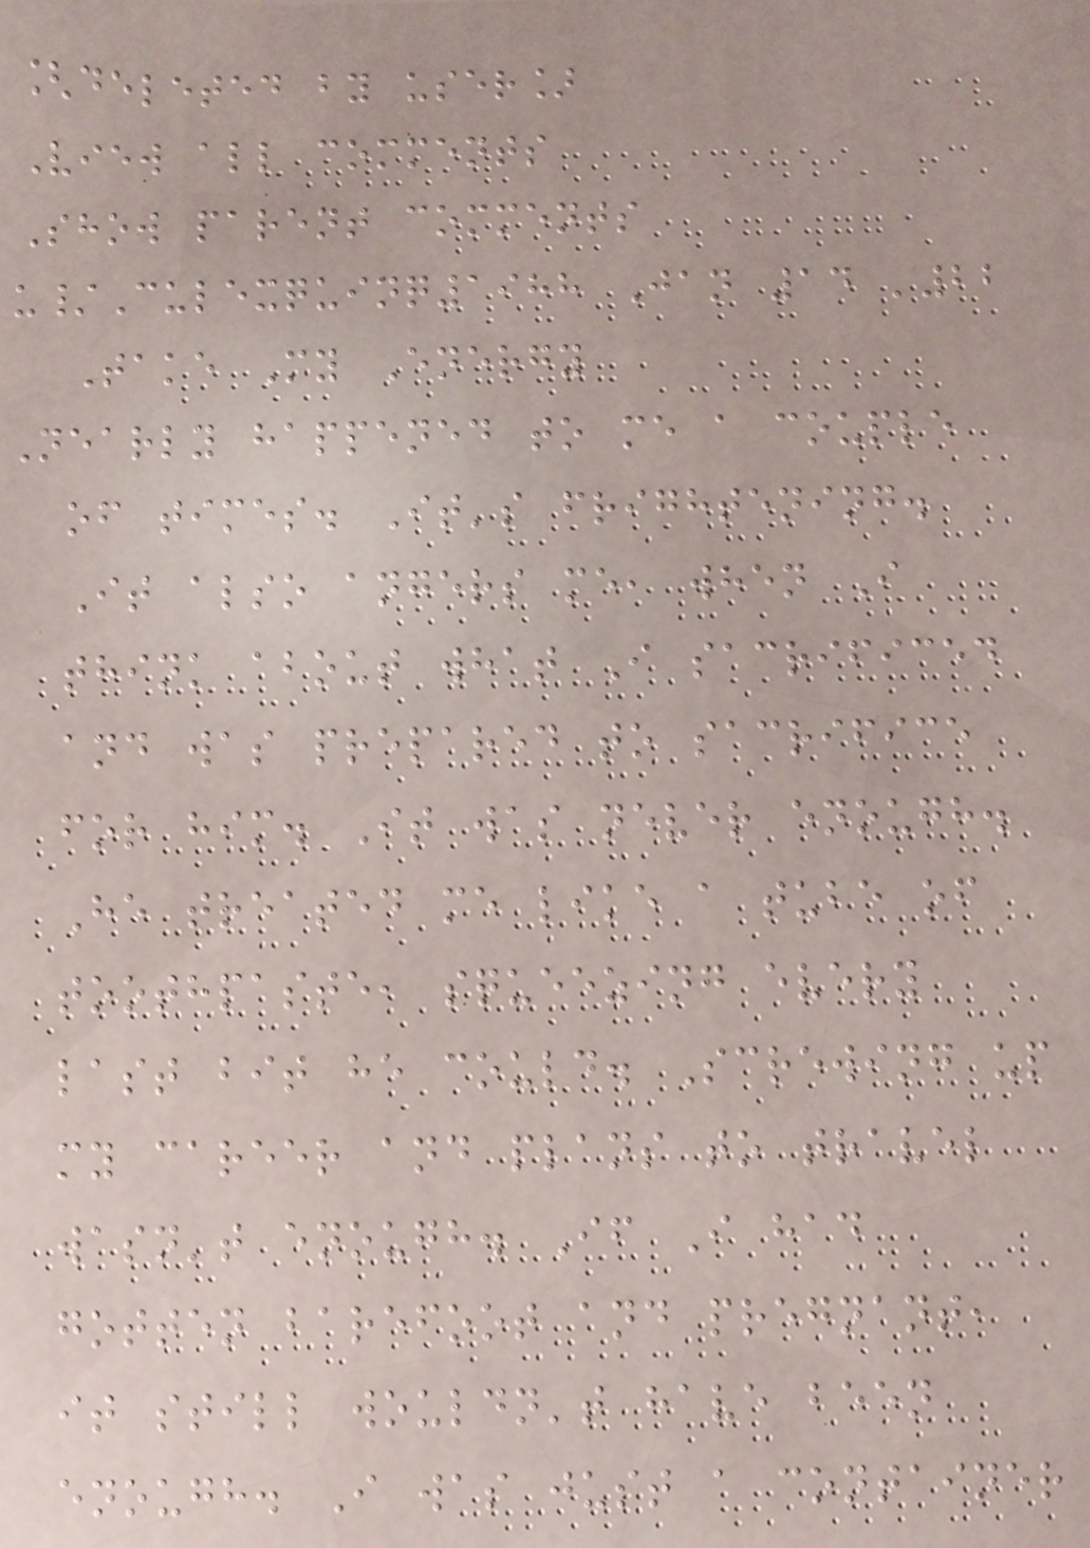[deleted by user]
View all comments
Show parent comments
u/Culexquinq1988 Jan 14 '22
Take My Energy
Nearly happened to me a couple
of times. It's frightening.
It also angers me, when I
think about what I sacrificed
and was prepared to sacrifice
for him. It was never enough.
He treated me like a tube of
toothpaste, squeezing every
last bit he could. Screwing up
my career and plans to travel
wasn't enough. If I had
gotten barefoot and pregnant,
it still wouldn't have been
enough. I was just a container
